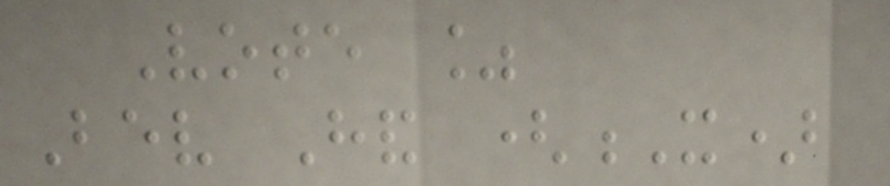Vote %
Bev Hand (X)
